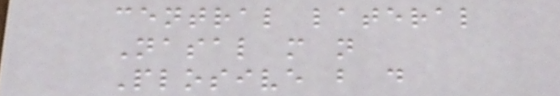central lateral
Nasal m n
Plosive b d
